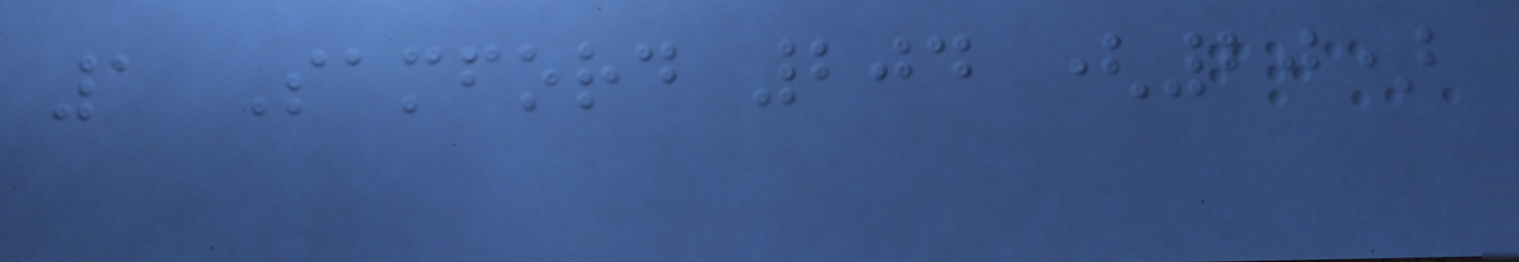1 Samford 204 (20)
